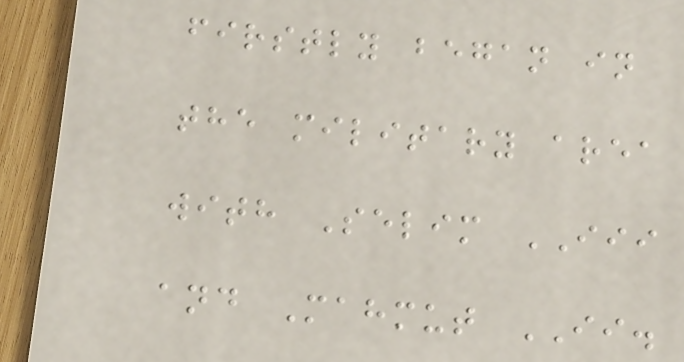firstly began in
the military area
with Selim III
and Mahmut II.
